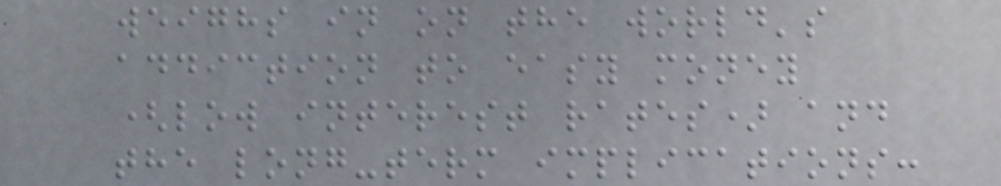weighs in on the world's
addiction to easy money
(low interest rates) and
the long-term implications:
